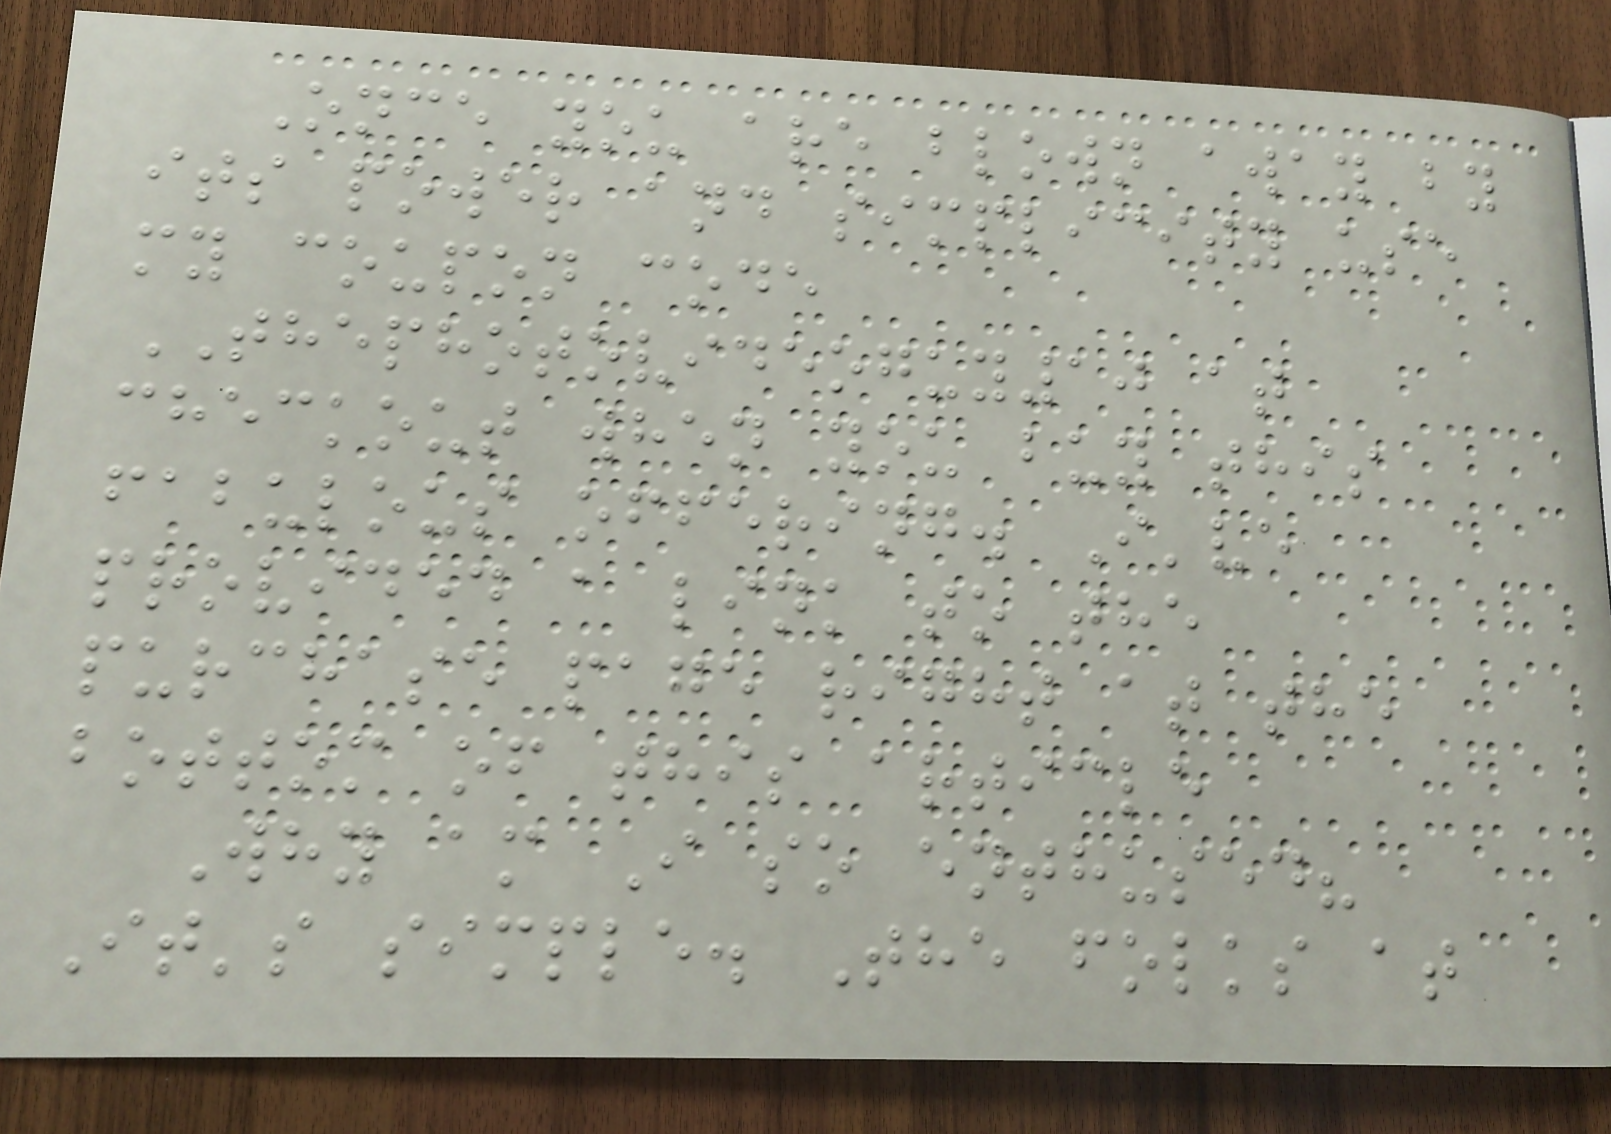Once you are blown away by
its power and simplicity use
my coupon code
THEPHOTOVIDEOGUY10 at
checkout when you buy this
fabulous offering. I've
provided a link to the
purchase page right at the
bottom of this article
Why am I so enthused?
It's simple. The folks at
